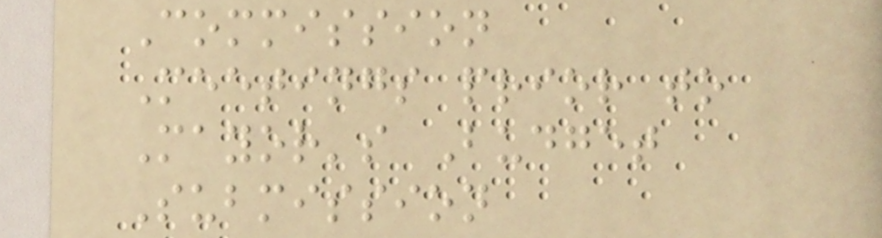Commission
Meetings prior to
Mayor's Budget
Submission
